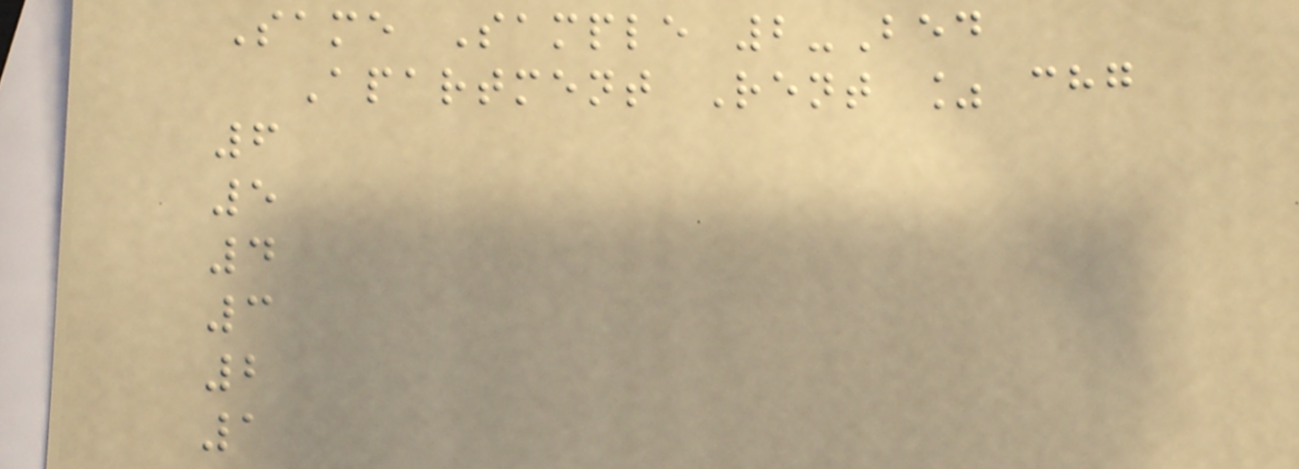Same Sample 2-Bed
Apartment Rent % chg
6
5
4
3
2
1
